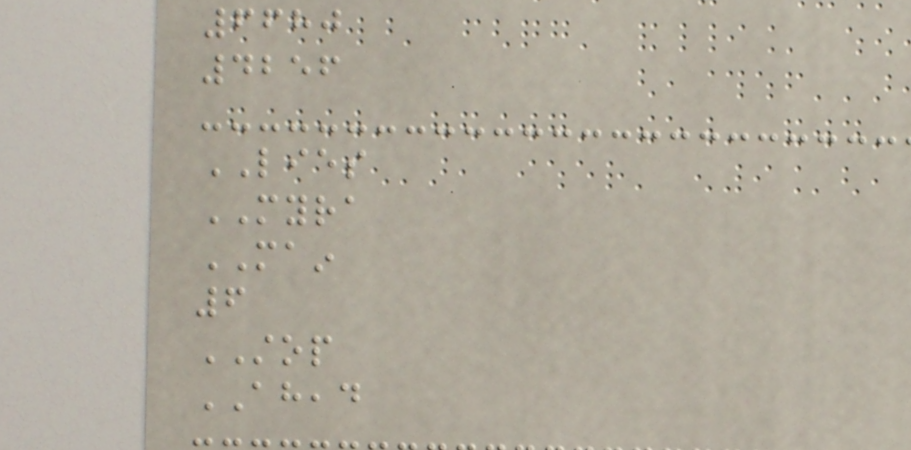6680
4256
LIES
MYRA
MAIN
6
STOP
AHEAD
